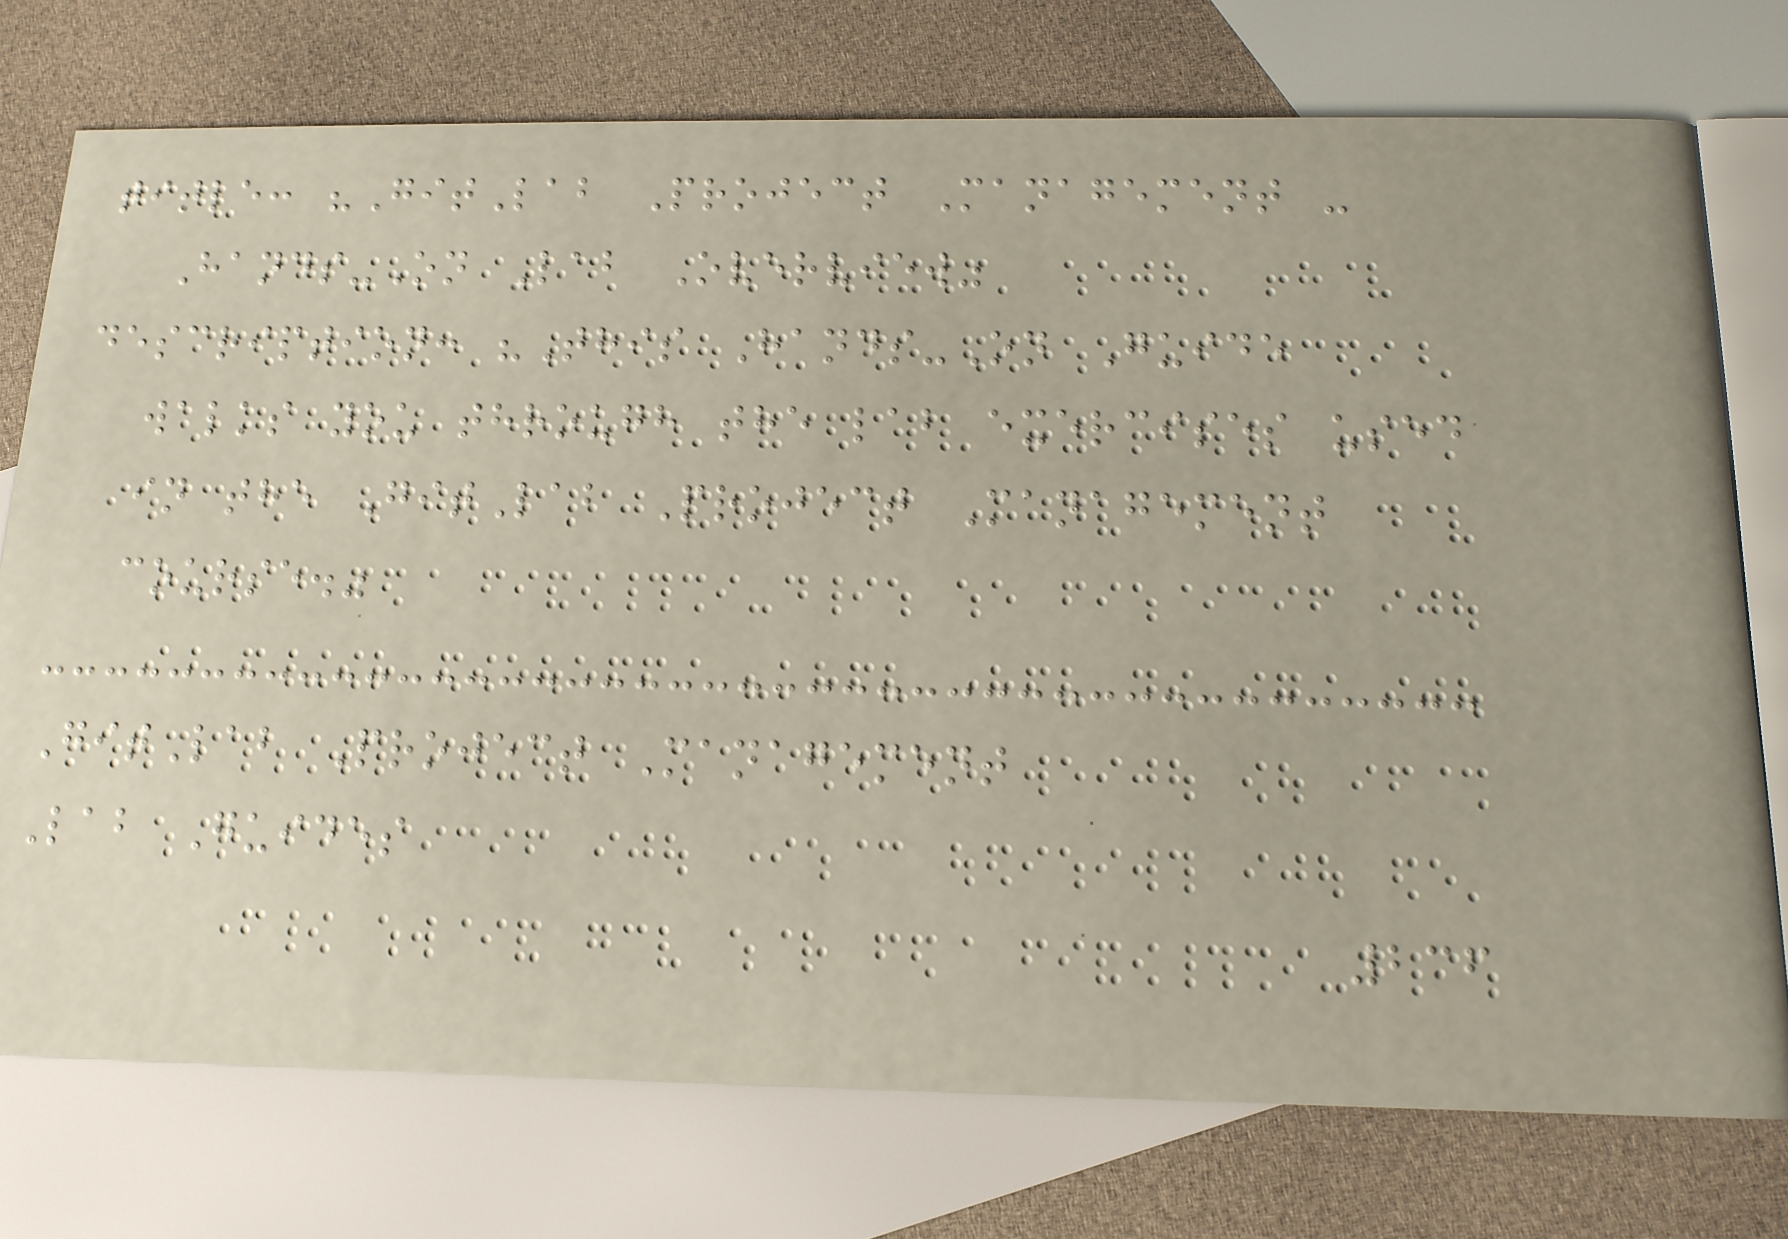title: "GitLab Project Management -
Hands-On Lab Overview"
description: "This Hands-On Guide
walks you through the lab exercises used
in the GitLab Project Management
course."
GitLab Project Management
Lab Guides
236
